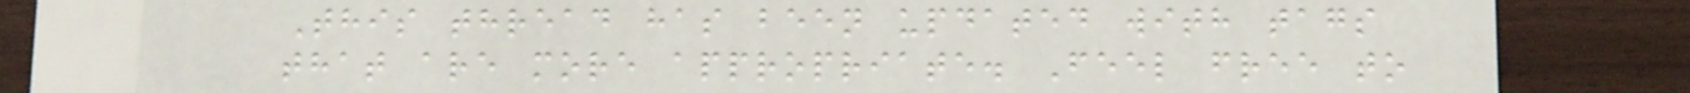This thread has been updated with tags
that are more appropriate. Feel free to
